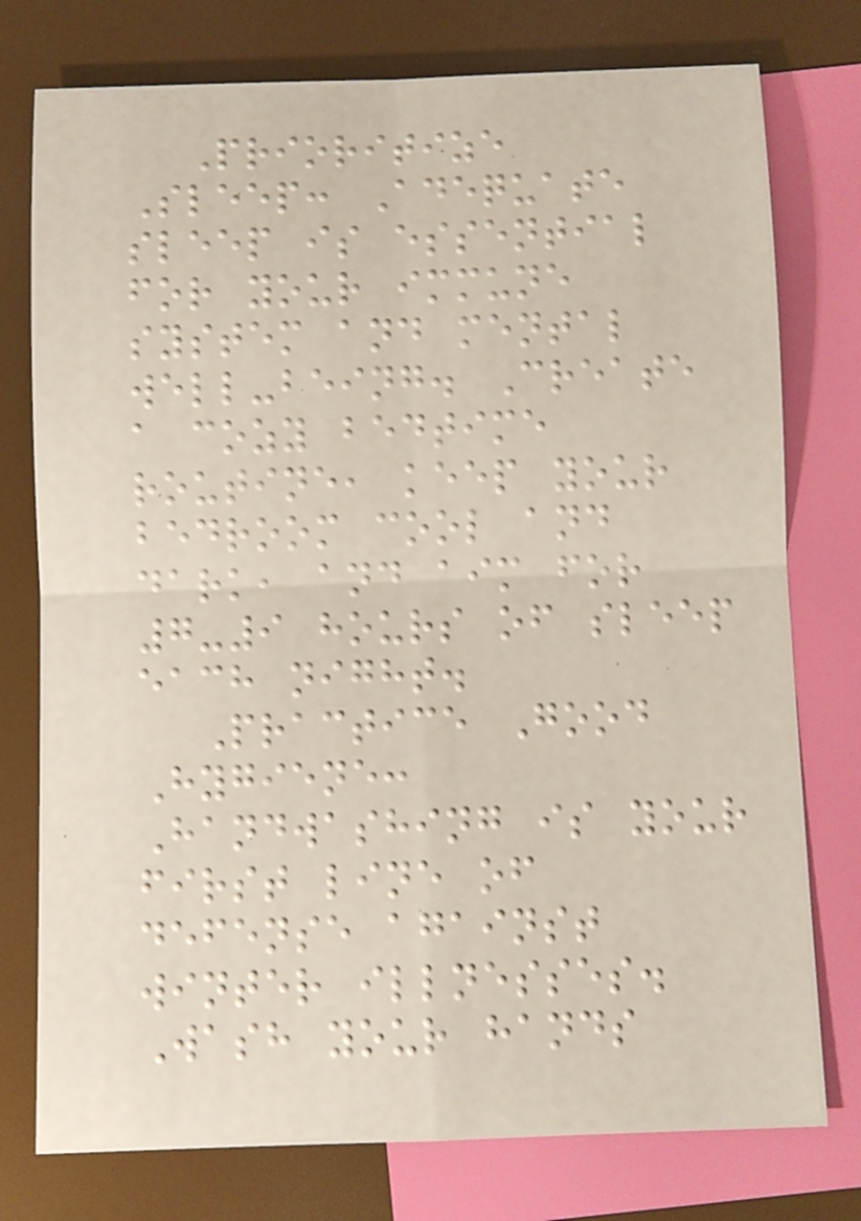Prioritize
Sleep: Adequate
sleep is essential
for your immune
system and mental
well-being. Create
a cozy bedtime
routine, keep your
bedroom cool and
dark, and aim for
7-9 hours of sleep
each night.
Practice Good
Hygiene:
Handwashing is your
first line of
defense against
winter illnesses.
Wash your hands
